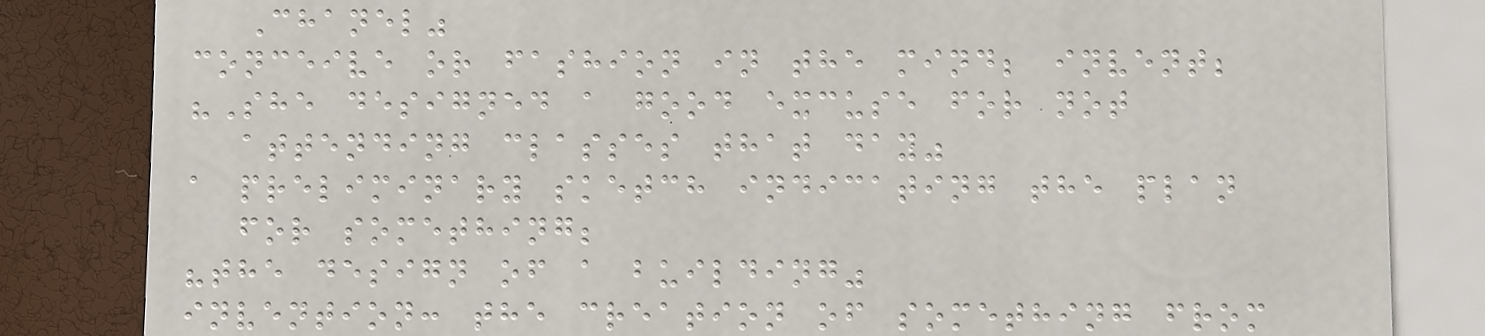Chanel"
conceive or fashion in the mind; invent;
"She designed a good excuse for not
attending classes that day"
a preliminary sketch indicating the plan
for something;
"the design of a building"
invention: the creation of something from
